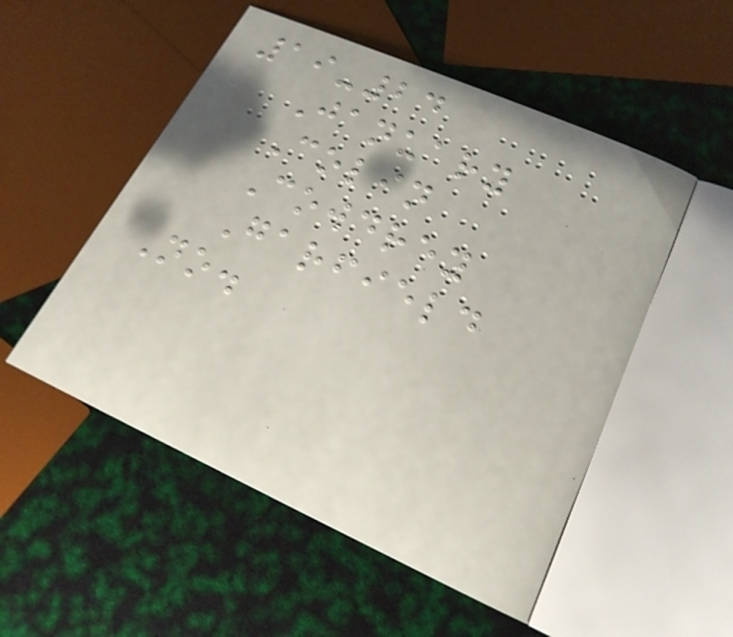19-24
January
Colin
Cowdrey
Garfield
No.
